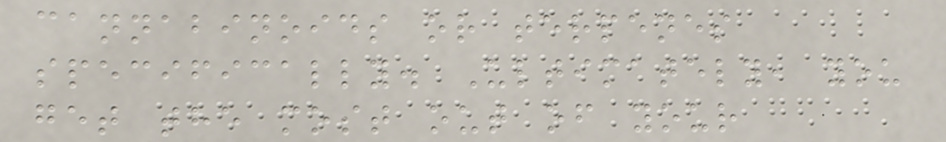cannabinoids or terpenes
specifically. Ultimately, you
get the most out of your
